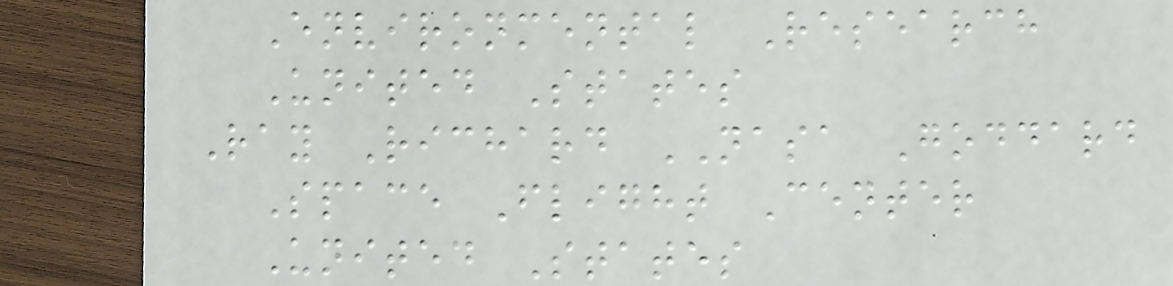Environmental Research
United States
Ray Richard NASA Goddard
Space Flight Center
United States
